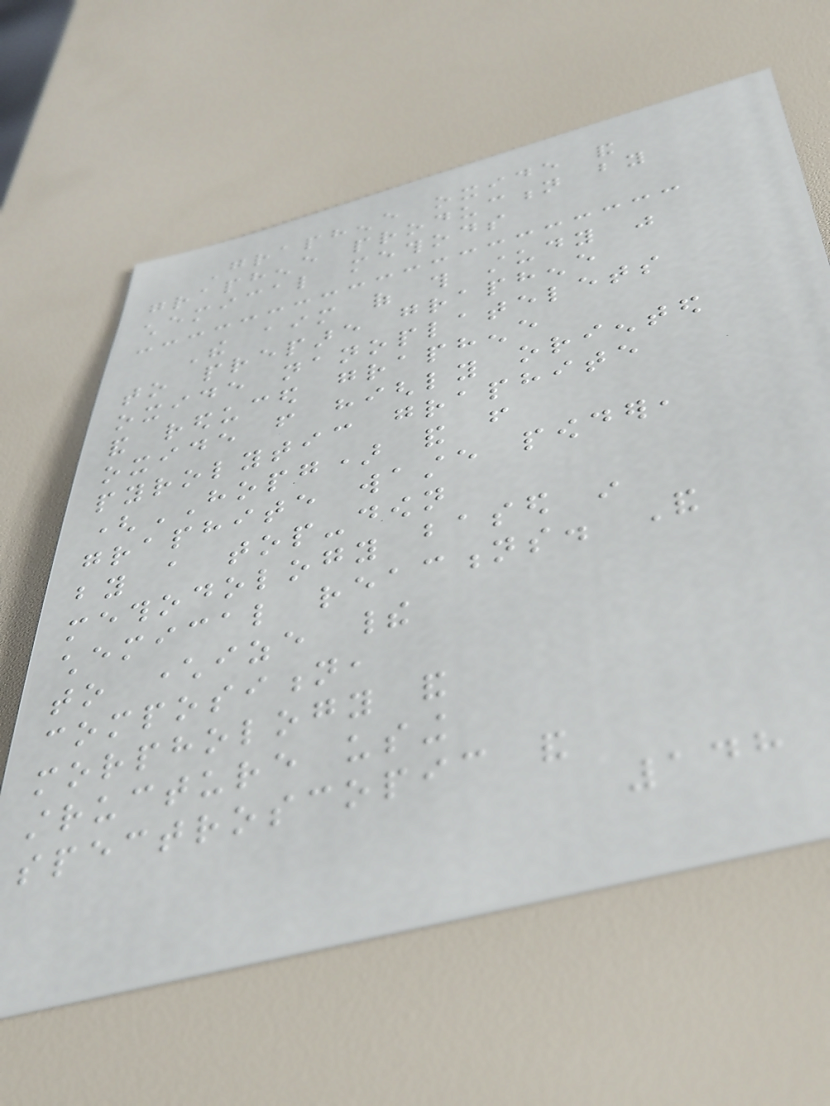Graphene oxide and
graphene production by
chemical methods
The aim of this study was
to prepare graphene
oxide nanoplatelets
and reduced graphene
oxide from highly oriented
pyrolytic graphite
(HOPG) and from
graphite waste powder,
by a top-down
methodology based in
chemical reactions. And
to characterize their
composition,
morphology and
structure using
spectroscopic and
148
